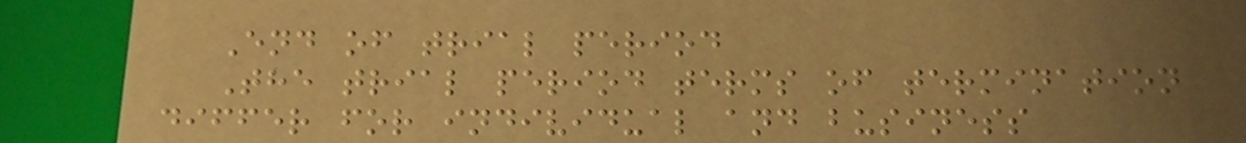End of trial period
The trial period terms of termination
differ for individual and business
